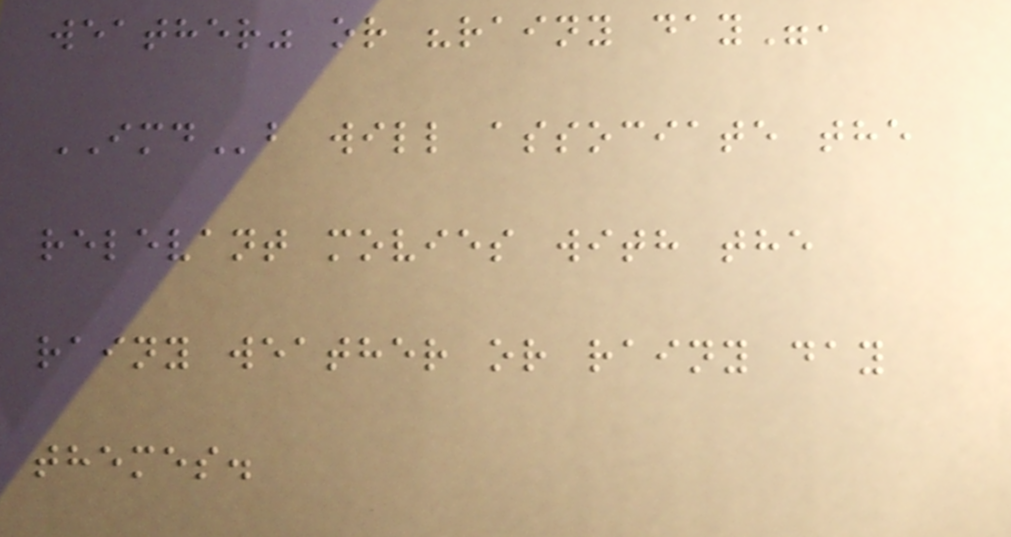weather" or "rainy day",
IMDb will associate the
relevant movies with the
rainy weather or rainy day
themes.
